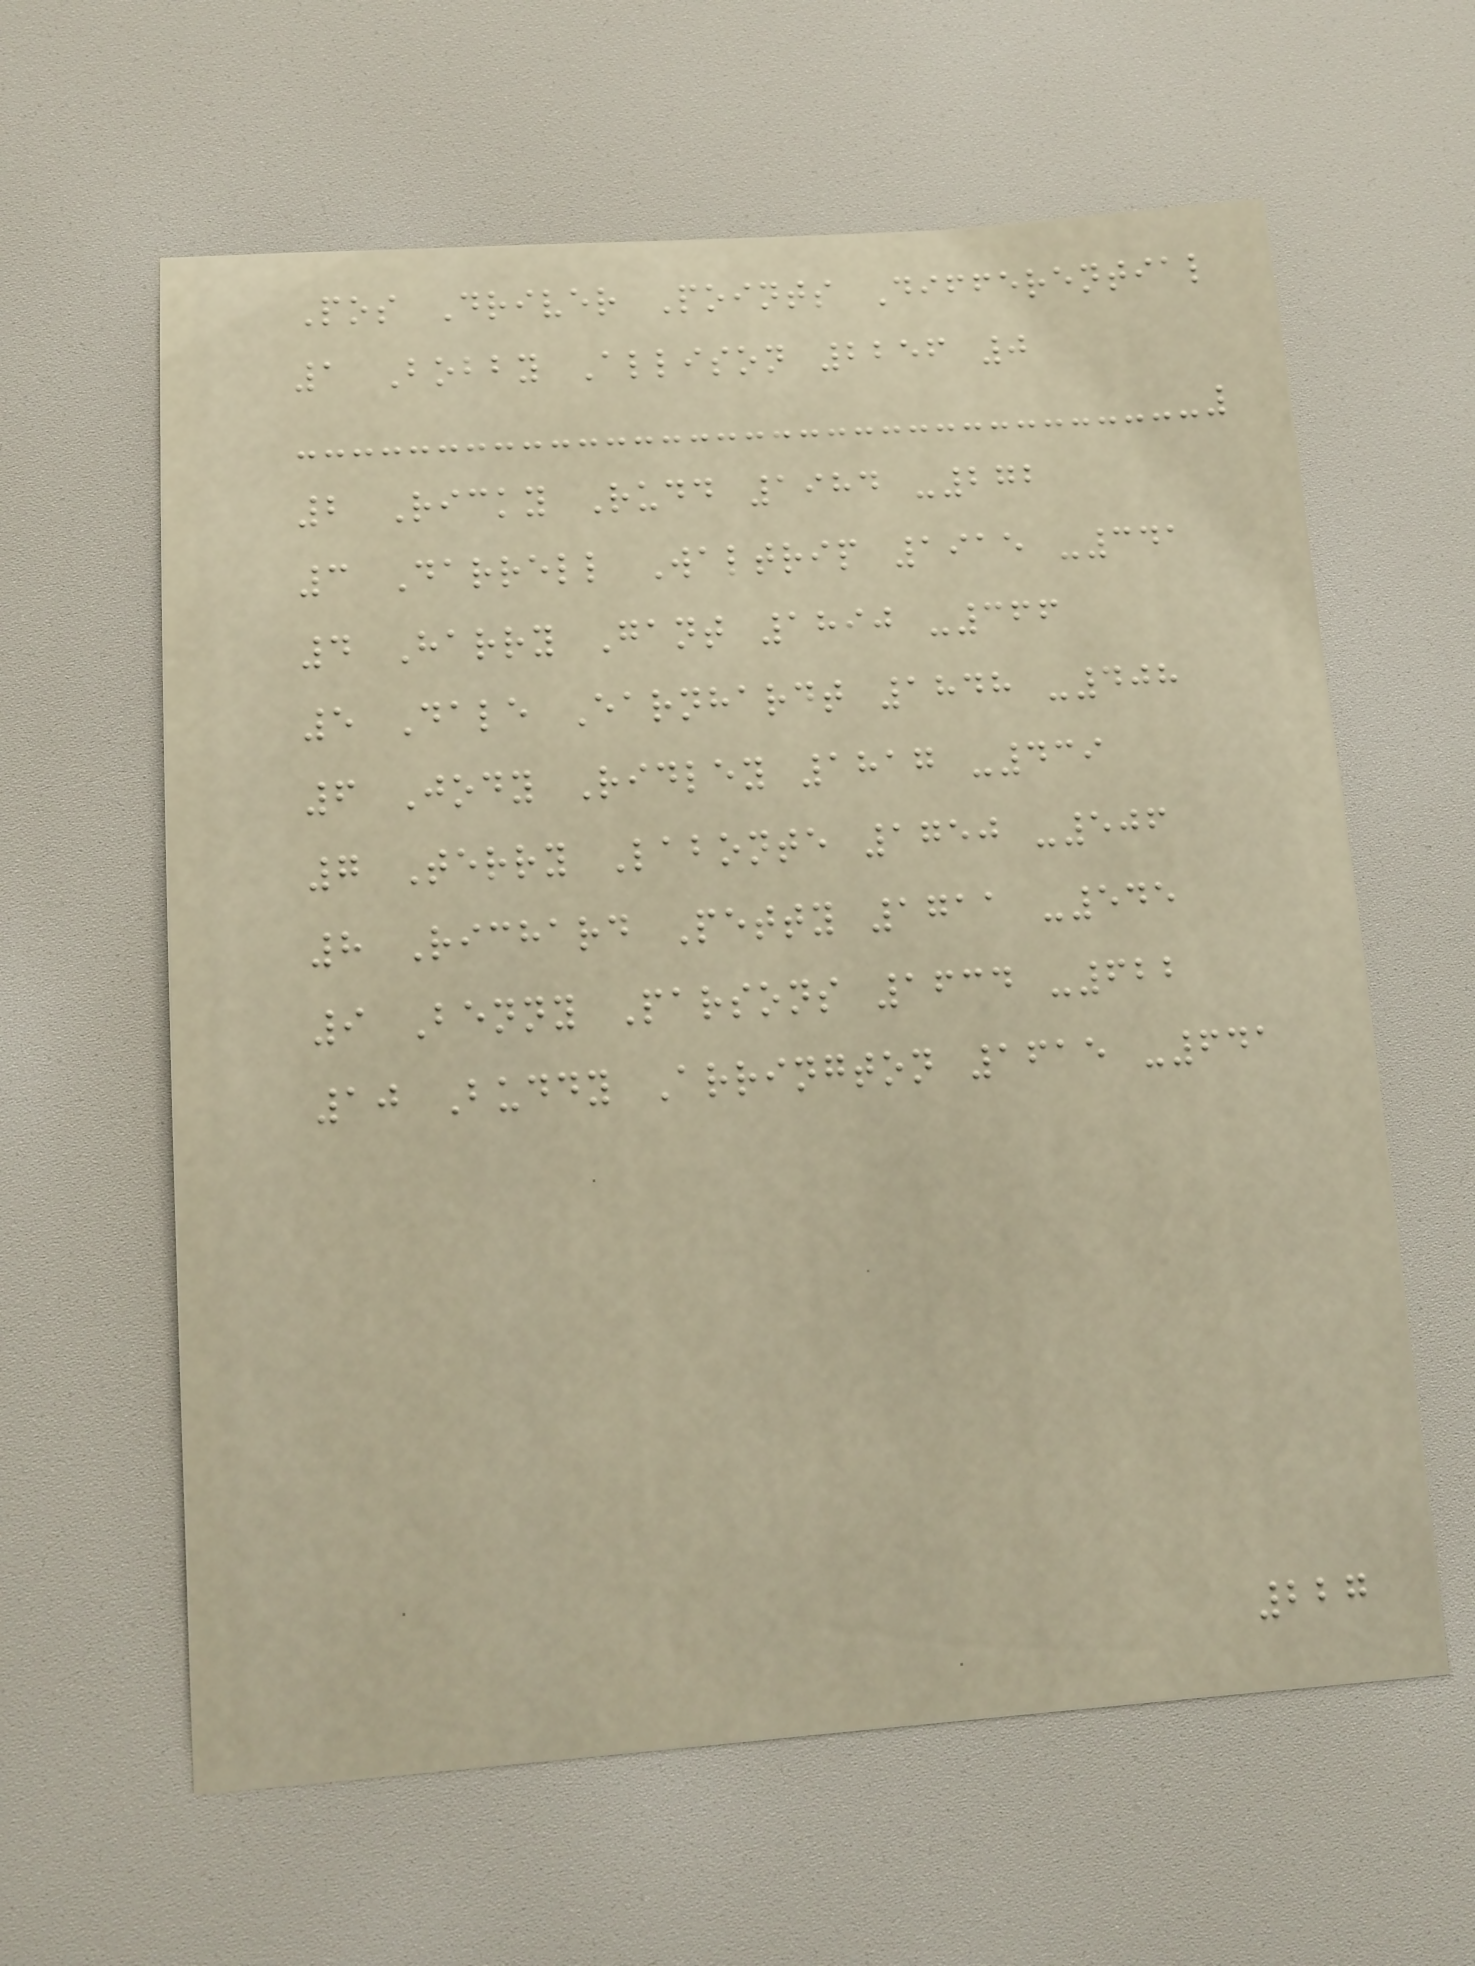Pos Driver Points Differential
1 Bobby Allison 2256 0
2 Ricky Rudd 1984 -272
3 Darrell Waltrip 1915 -341
4 Harry Gant 1890 -366
5 Dale Earnhardt 1848 -408
6 Jody Ridley 1817 -439
7 Terry Labonte 1750 -506
8 Richard Petty 1711 -545
9 Benny Parsons 1634 -622
10 Buddy Arrington 1615 -641
227
